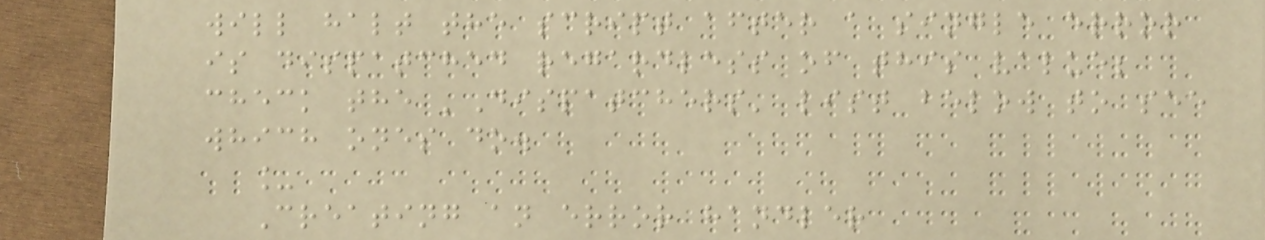will halt the script after a single error
is dispatched regardless of this value;
check the 'Dispatchers' list below to see
which ones do.
_
Creating an error handler
